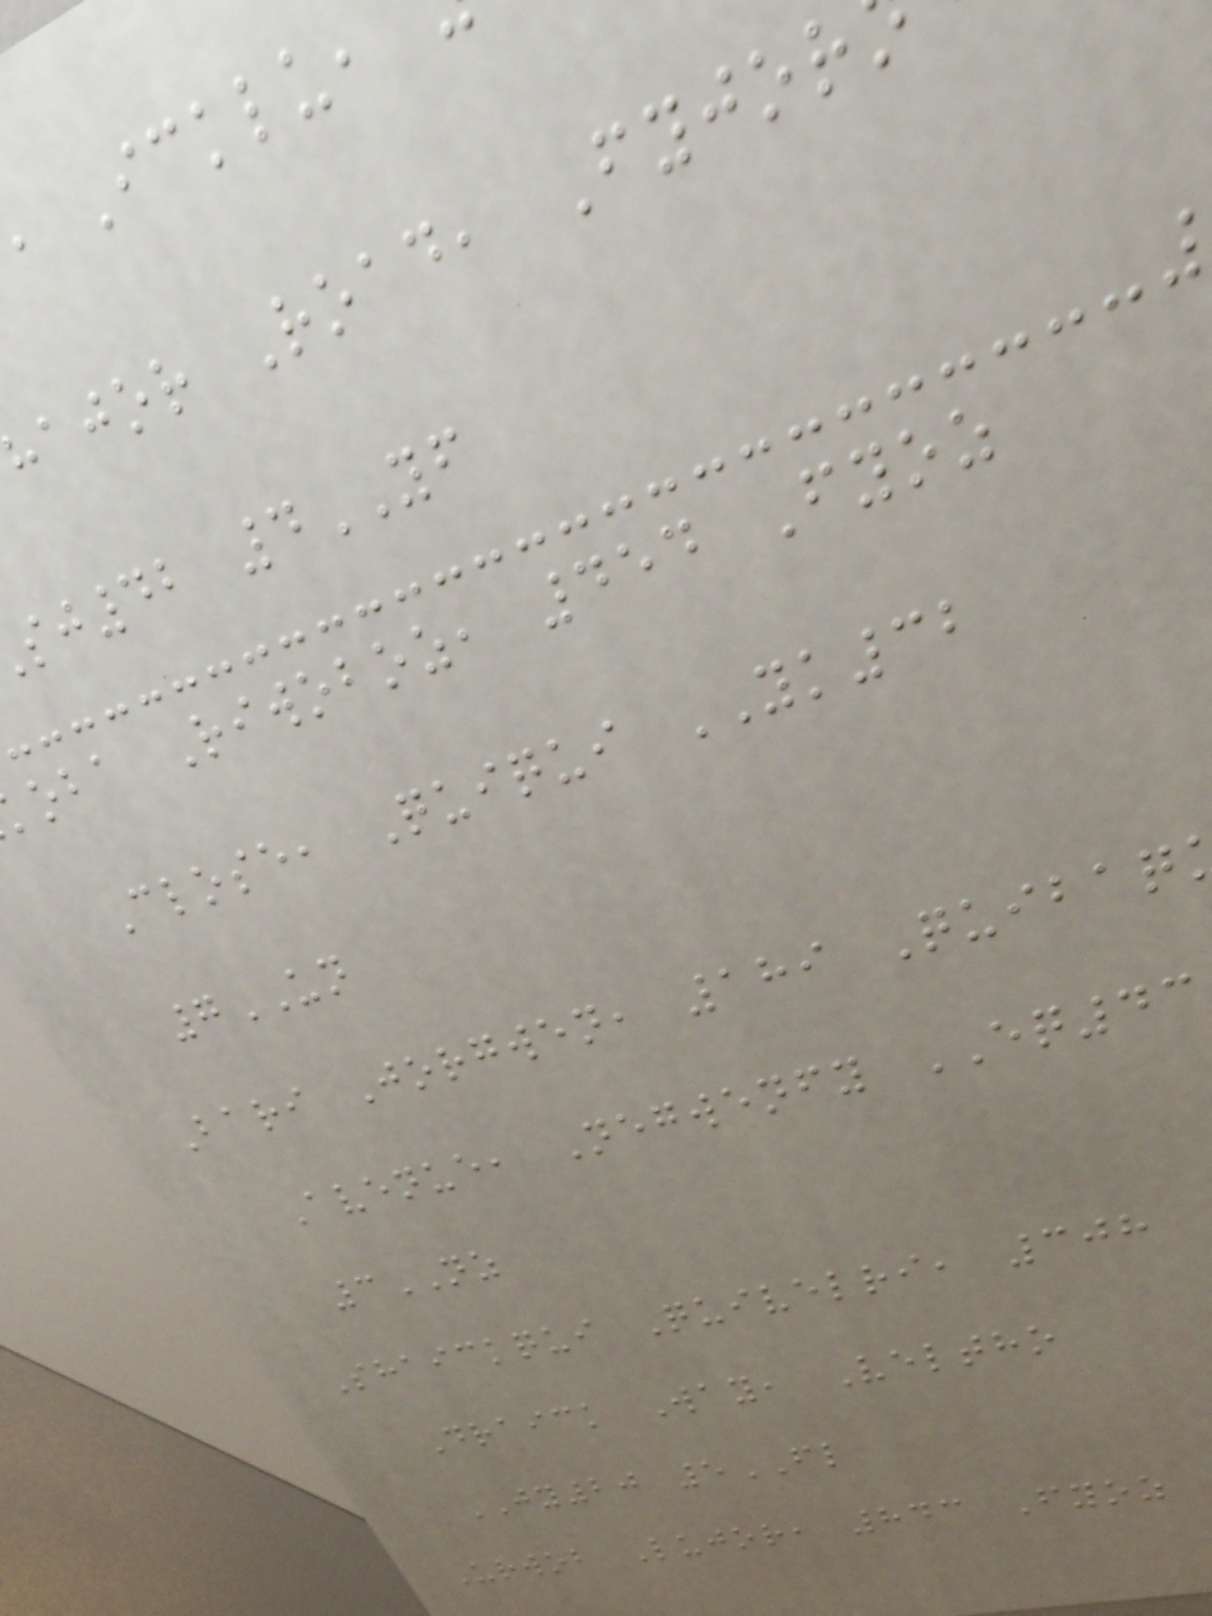Icklu,
hajor Road, Fyjor
sj42 4YF
oba Riwoboz, 454 Fyoz
Close, Quiqui YK32
7UN
Bari Jorgwen, 189 Quibaq
Avenue, Negwenfy EQ43
3NZ
Shaickqui Quivelri, 308
Draick Way, Veltho
JY20 5FL
Urwob Lujor, 843 Fyoz
